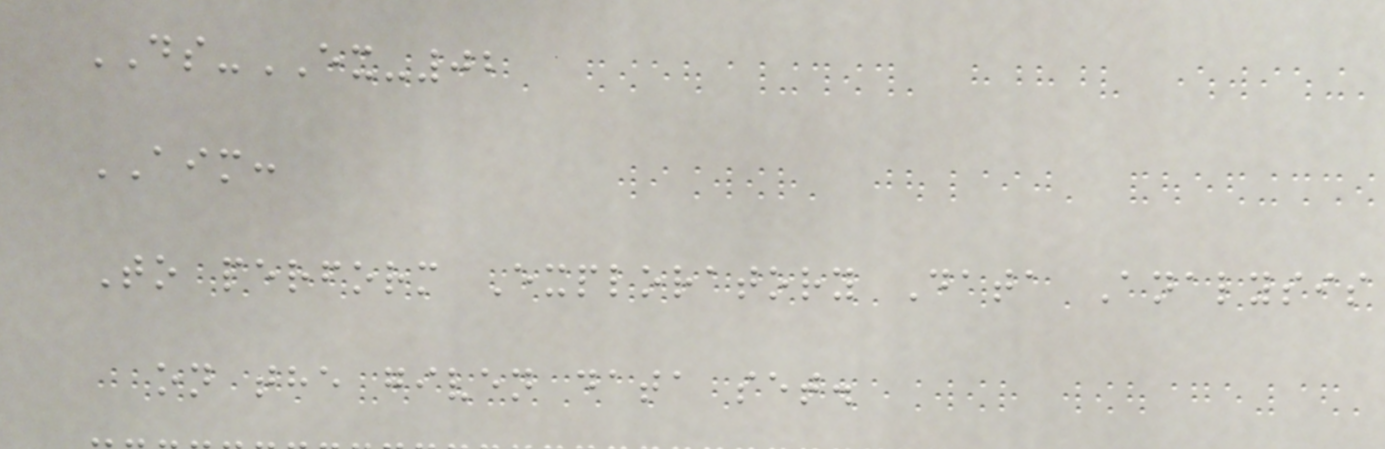DS-EX-02
AIM:
To perform Exploratory Data Analysis
on the given data set.
